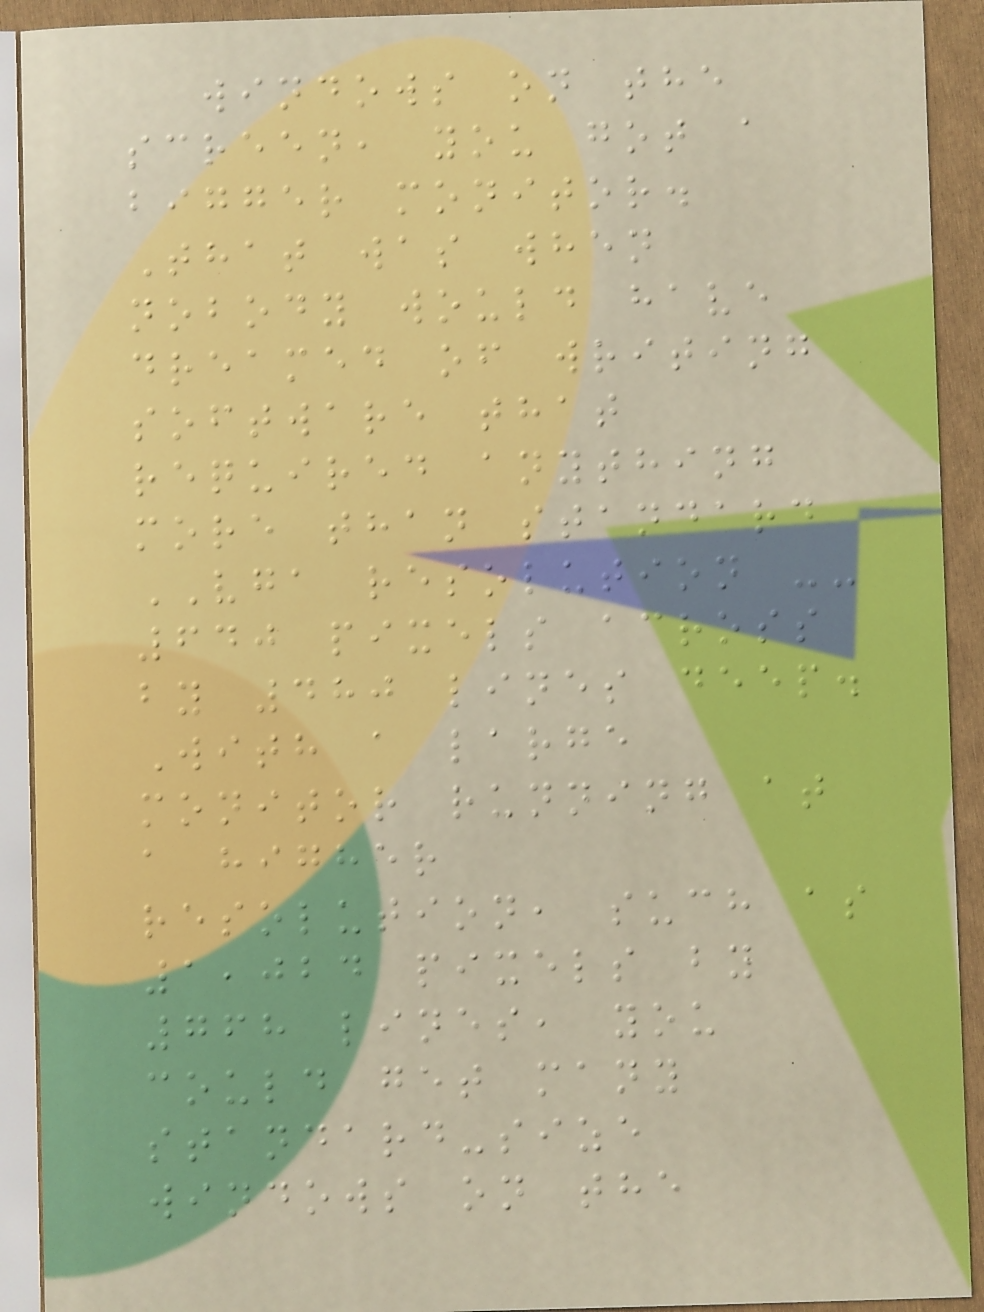windows on the
screen, you got a
bigger monitor.
That was when
nobody would have
dreamed of writing
software that
required anything
more than standard
VGA resolution --
640 pixels across
by 480 lines deep.
With a large
monitor running at
a higher
resolution, such as
1,024 pixels by
768 lines, you
could get many
standard-size
windows on the
